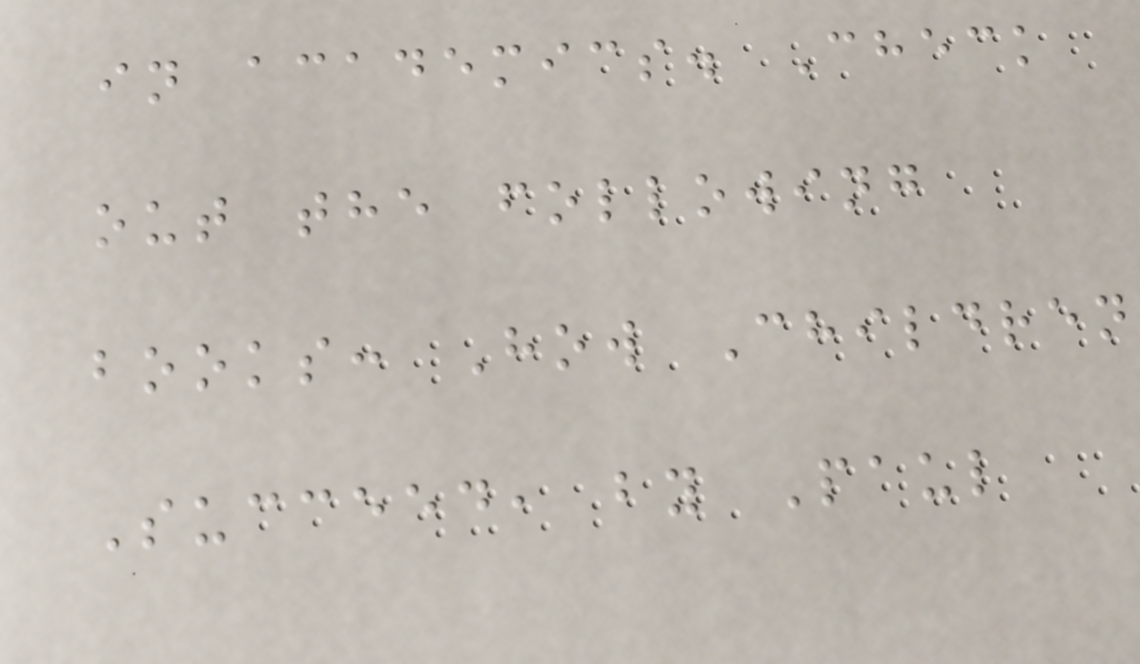in academics. Check
out the following
books: How Children
Succeed, by Paul
